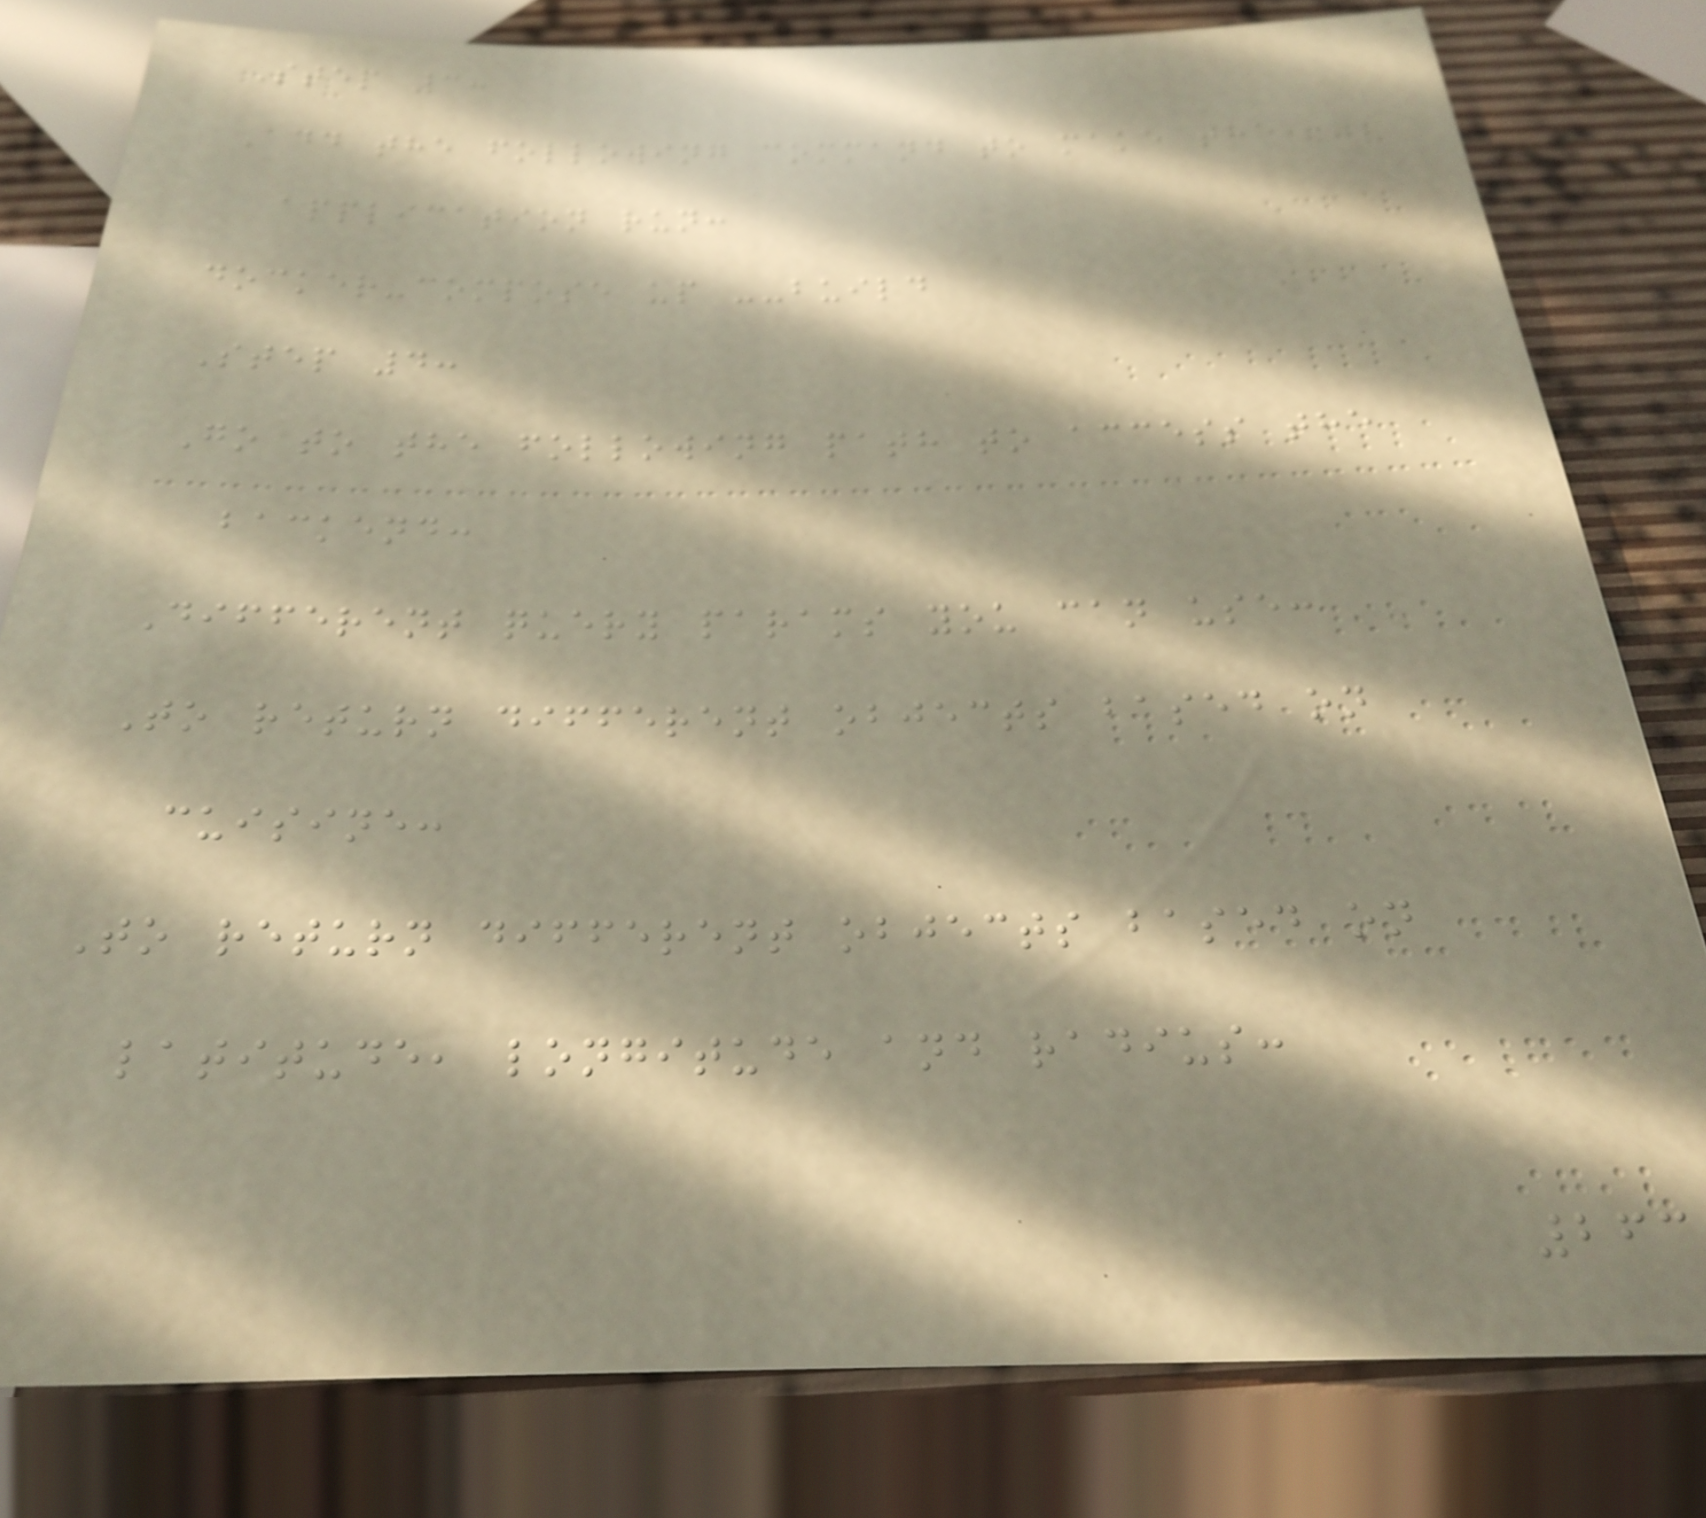Step 3:
Add the following command to make the
application run:
docker-compose up --build
Step 4:
Go to the following path to access the
backend:
Different query params you can use:
To return different objects based on
cuisine:
To return different objects based on
latitude, longitude and radius:
263
